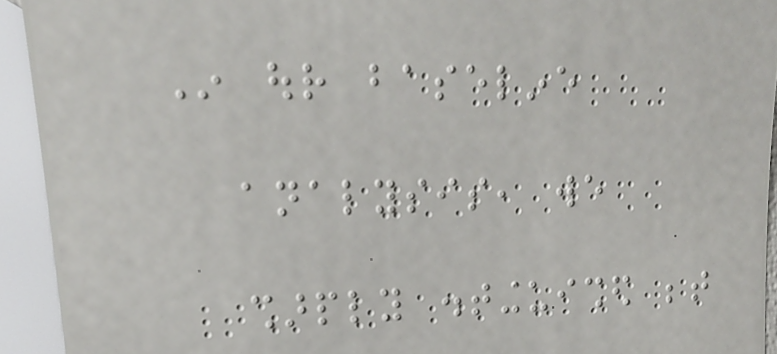In our baseline
analysis, we
sharply distinguished between
